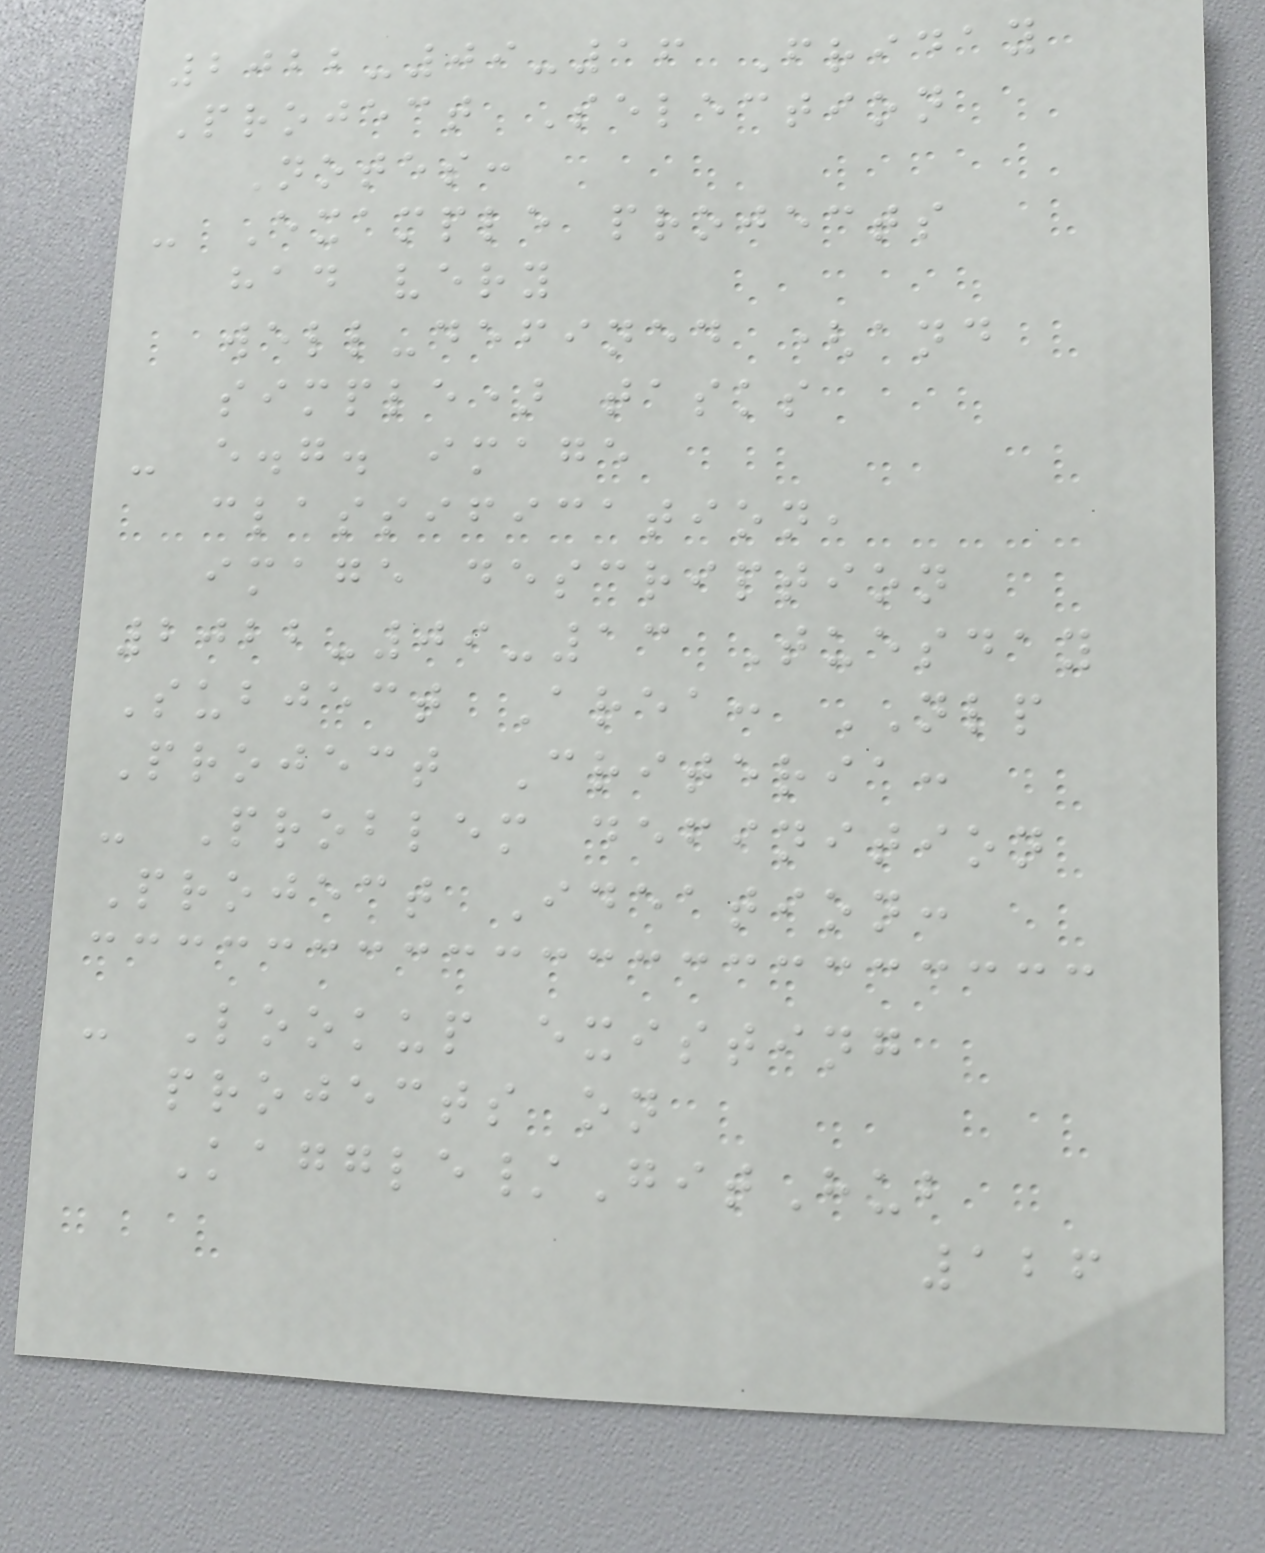2022-09-16 Friday
Project Selection
Notes:
- Example projects
had very
well-defined (and
simple) tasks
- e.g. image
classification,
image description
2022-09-13 Tuesday
Subject Area: NLP
Project Criteria:
- Problem definition
Project Ideation:
- Lookup existing
projects on
Kaggle/GitHub
126
